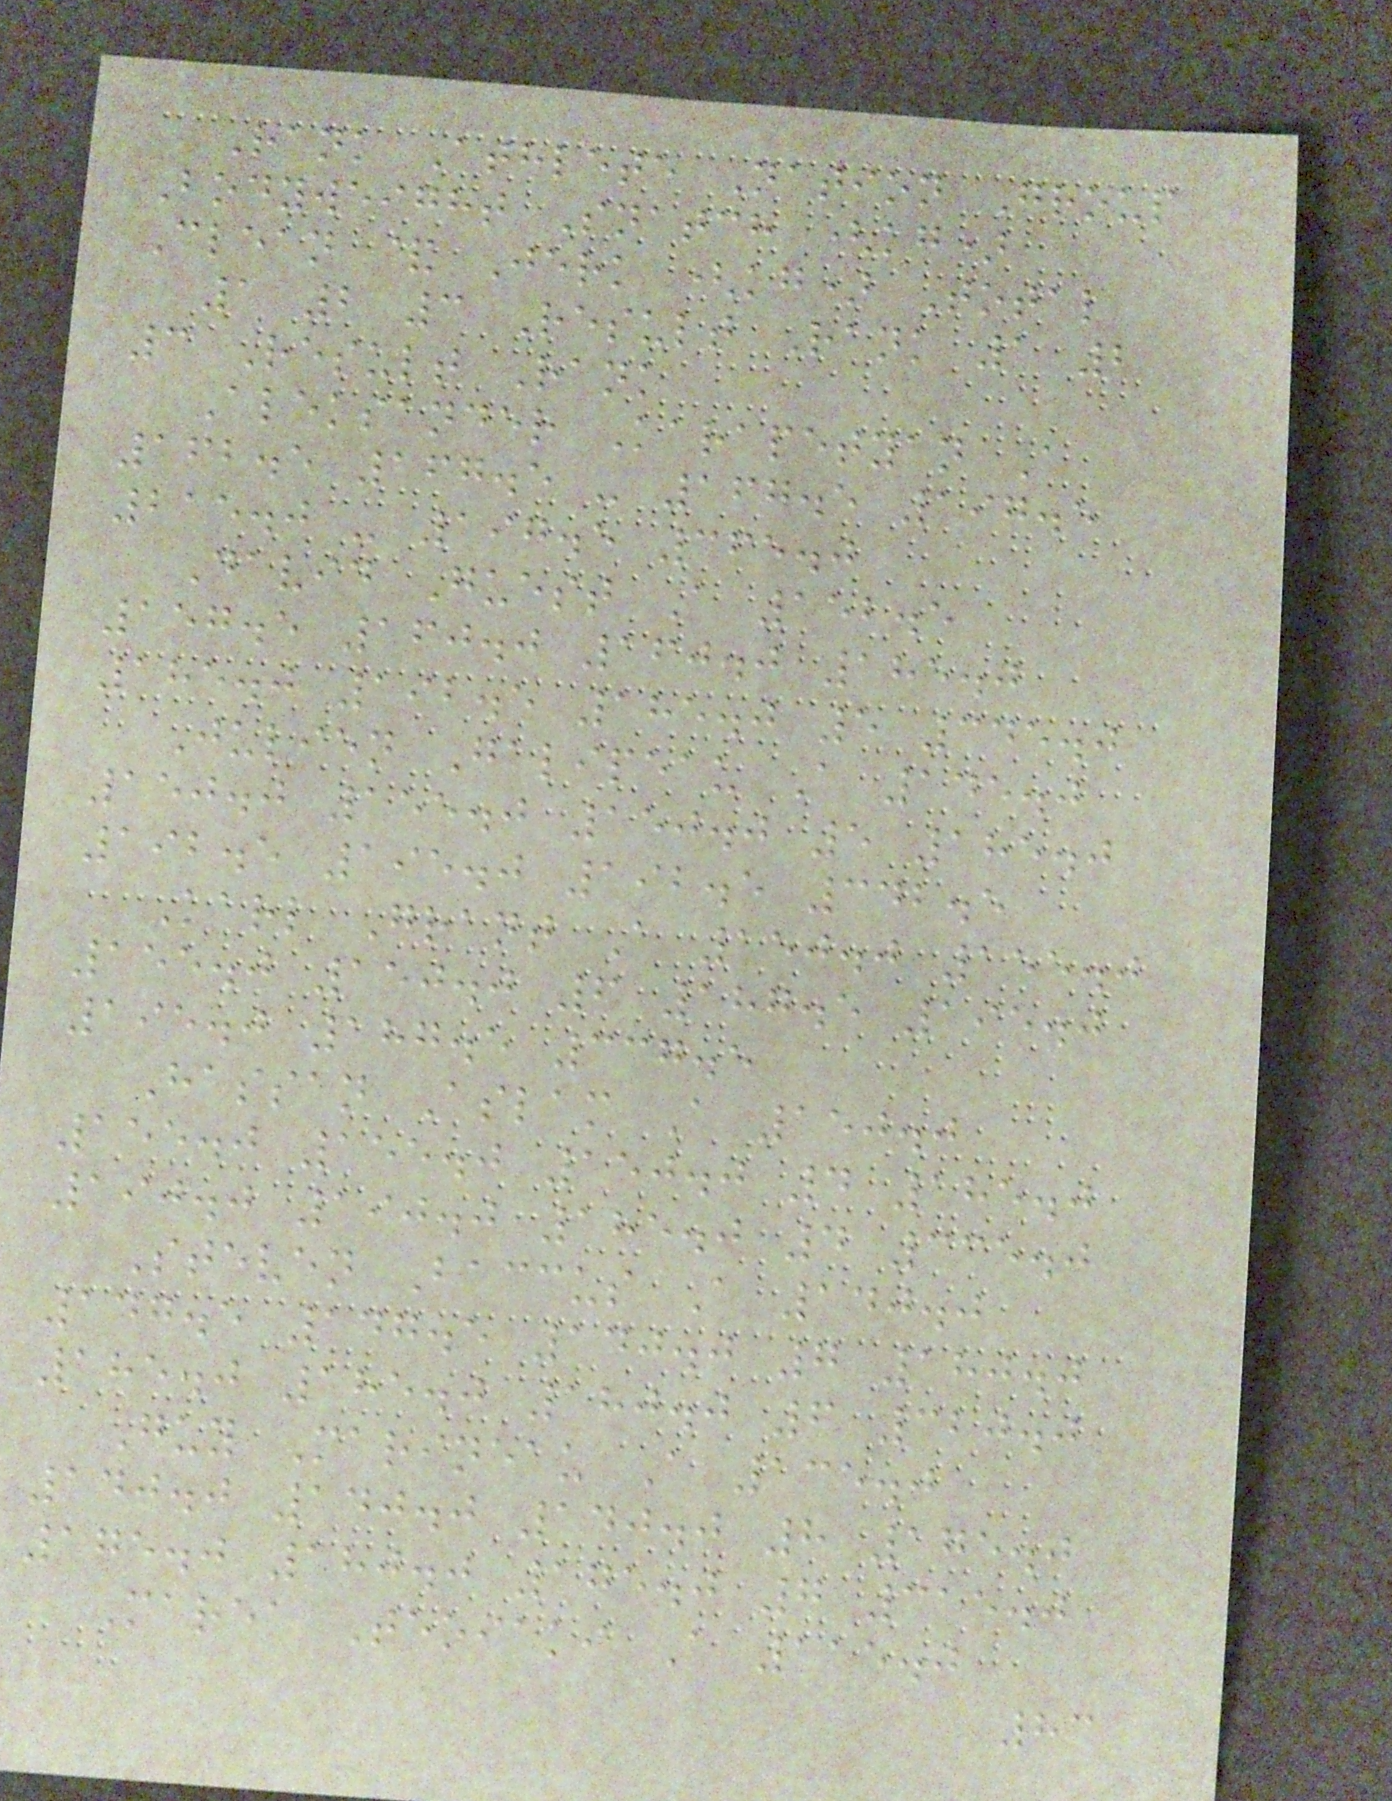Rank Athlete Nation Group
Bodyweight Snatch (kg)
Clean & Jerk (kg) Total
1 2 3 Result Rank 1 2
3 Result Rank
Aleksander Karapetyan A
162.5 167.5 - 167.5 197.5
215.0 - 197.5 365.0
David Guest A 152.5
157.5 160.0 160.0 185.0
185.0 192.5 185.0 5 345.0
Julien Galipeau A 145.0
150.0 155.0 150.0 5 185.0
192.5 195.0 192.5 342.5
Karl Grant A 150.0 155.0
155.0 150.0 6 187.5 195.0
195.0 187.5 337.5
Hassan Aslam A 150.0
155.0 155.0 150.0 4 185.0
190.0 190.0 185.0 4 335.0
Steven Baccus A 140.0
147.5 147.5 140.0 7 180.0
185.0 185.0 180.0 6 320.0
Guy Marineau A 135.0
140.0 140.0 140.0 8 175.0
175.0 180.0 175.0 7 315.0
Marea Teoiaki A 115.0
83
